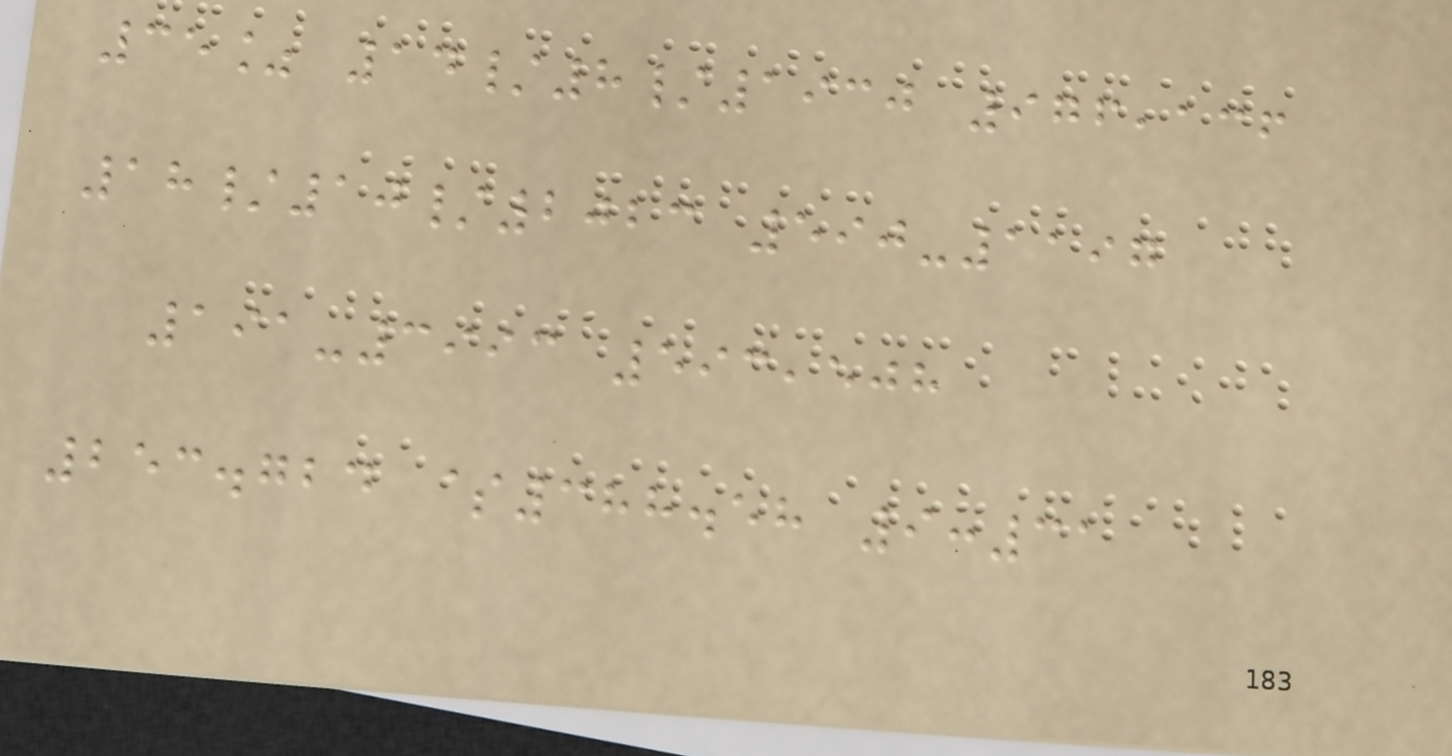35% 14/8/1930 976,136
18/10/2023 590-1197
191-3993 593,508
253.724 $388.58 9:31
